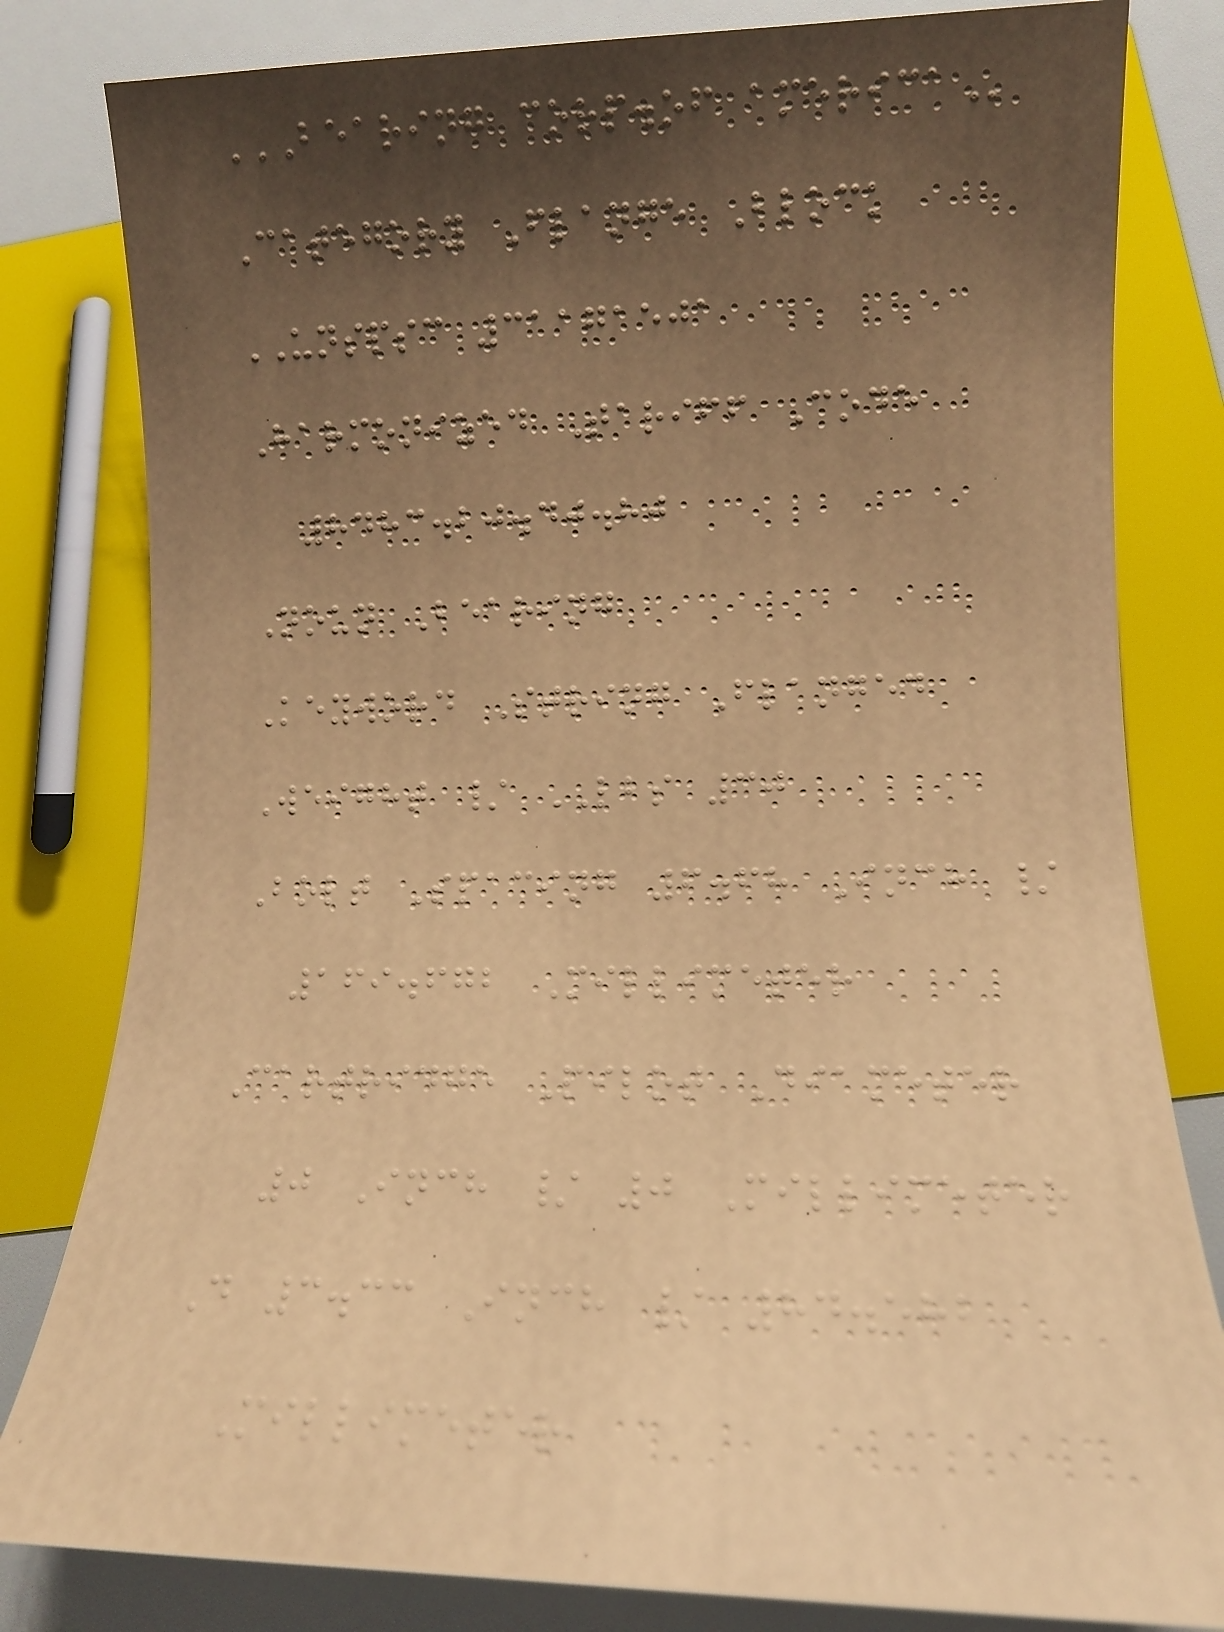BEARING CORP.OF AMERICA
Category Flange Block
UNSPSC 31171501
Harmonized Tariff Code
8483.20.40.80
Noun Bearing
Keyword String Flanged
Weight / LBS 30
Bolt Spacing 6.68 Inch /
169.672 Millimeter
Cartridge Pilot Diameter
0 Inch / 0 Millimeter
D 3.33 Inch / 84.582
Millimeter
